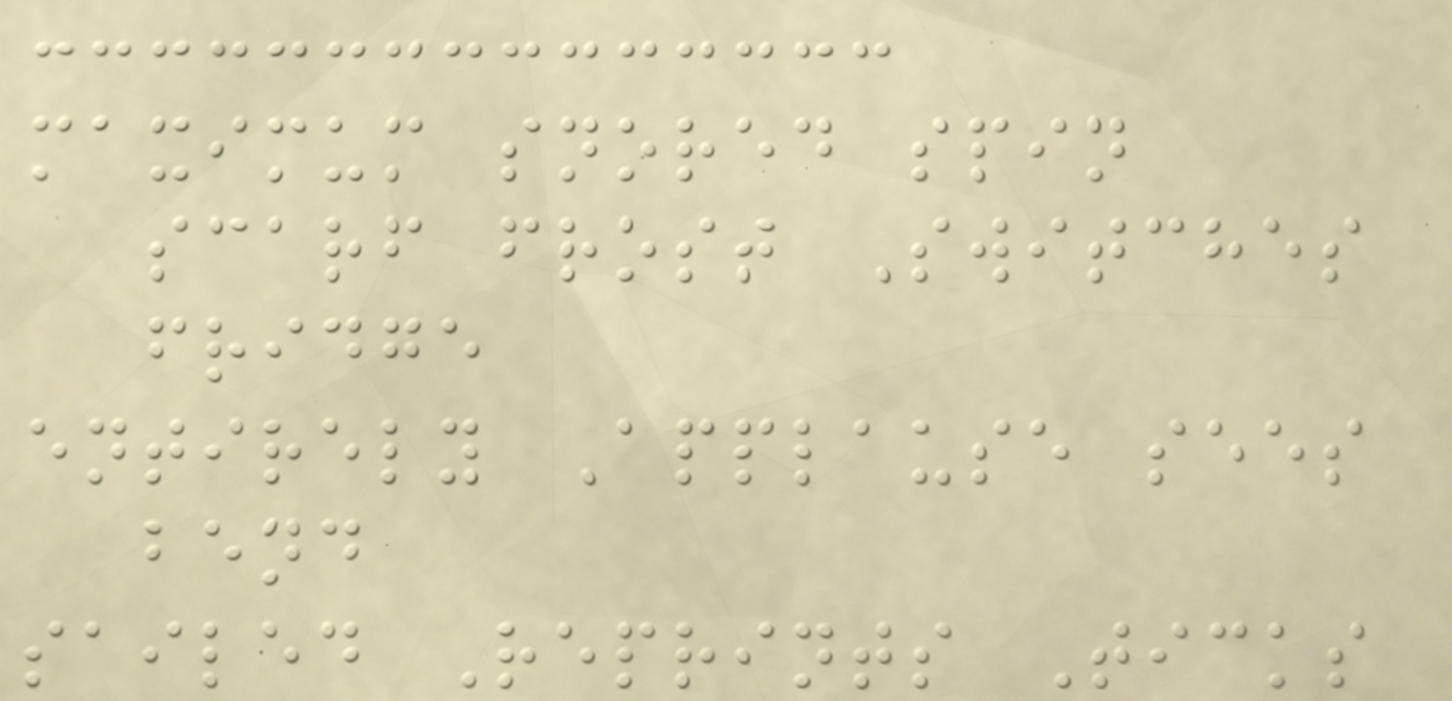maximum snored spin
scarf frost Switches
fridge
entirely Applause sees
bend
sailed Reprints Ticks
